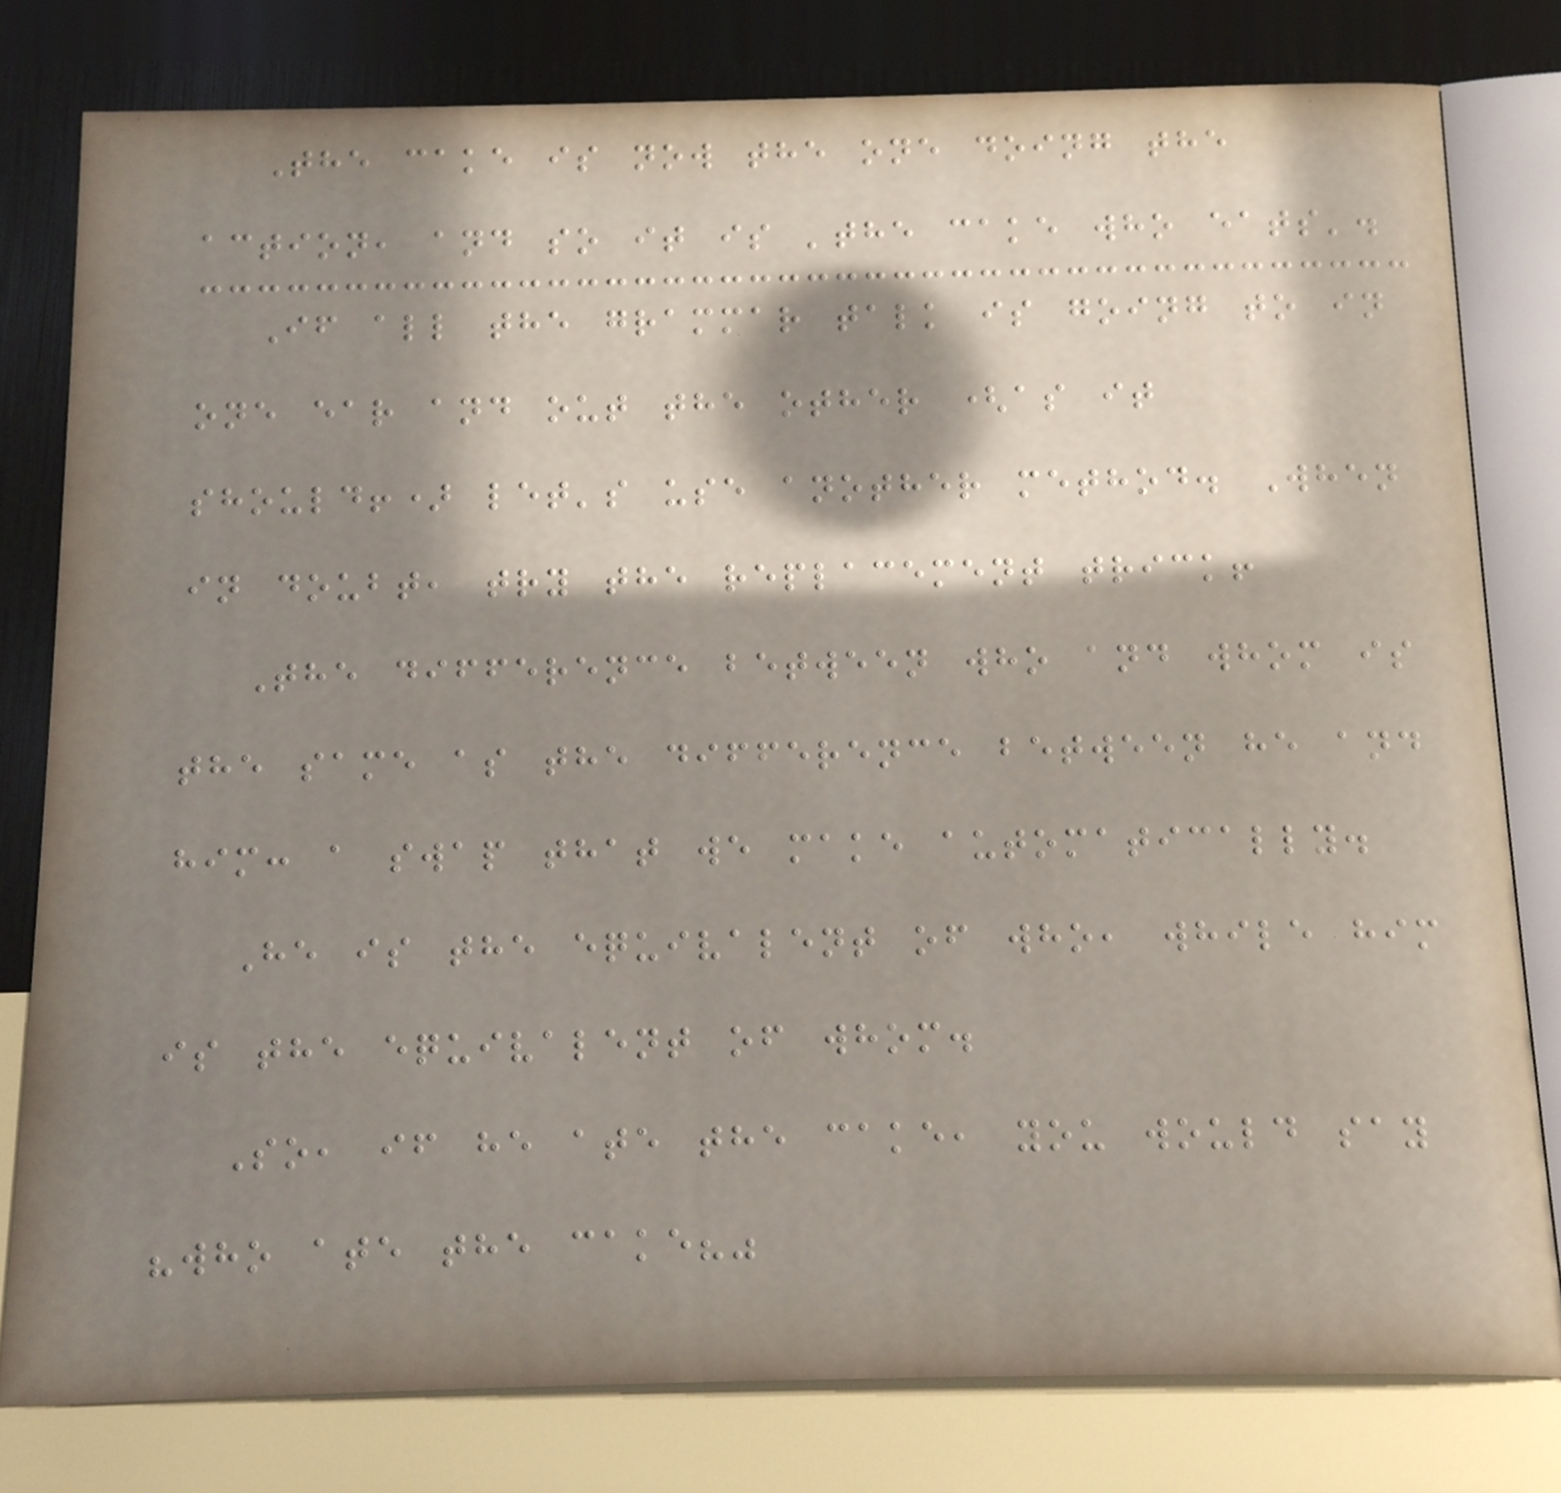The cake is now the one doing the
action, and so it is 'the cake who eats'.
If all the grammar talk is going to in
one ear and out the other (as it
should!) let's use another method. When
in doubt, try the replacement trick!
The difference between who and whom is
the same as the difference between he and
him: a swap that we make automatically.
He is the equivalent of who, while him
is the equivalent of whom.
So, if he ate the cake, you would say
"who ate the cake?"
